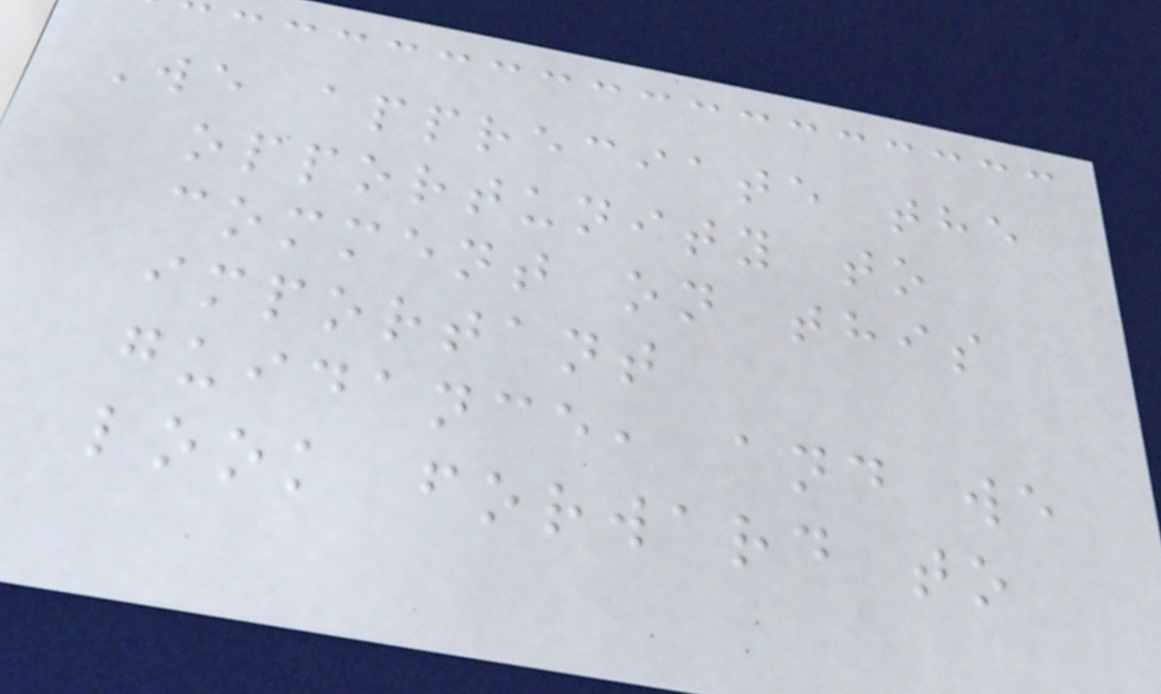We appreciate the
opportunity to
comment on this
important
guidance, and we
look forward to
